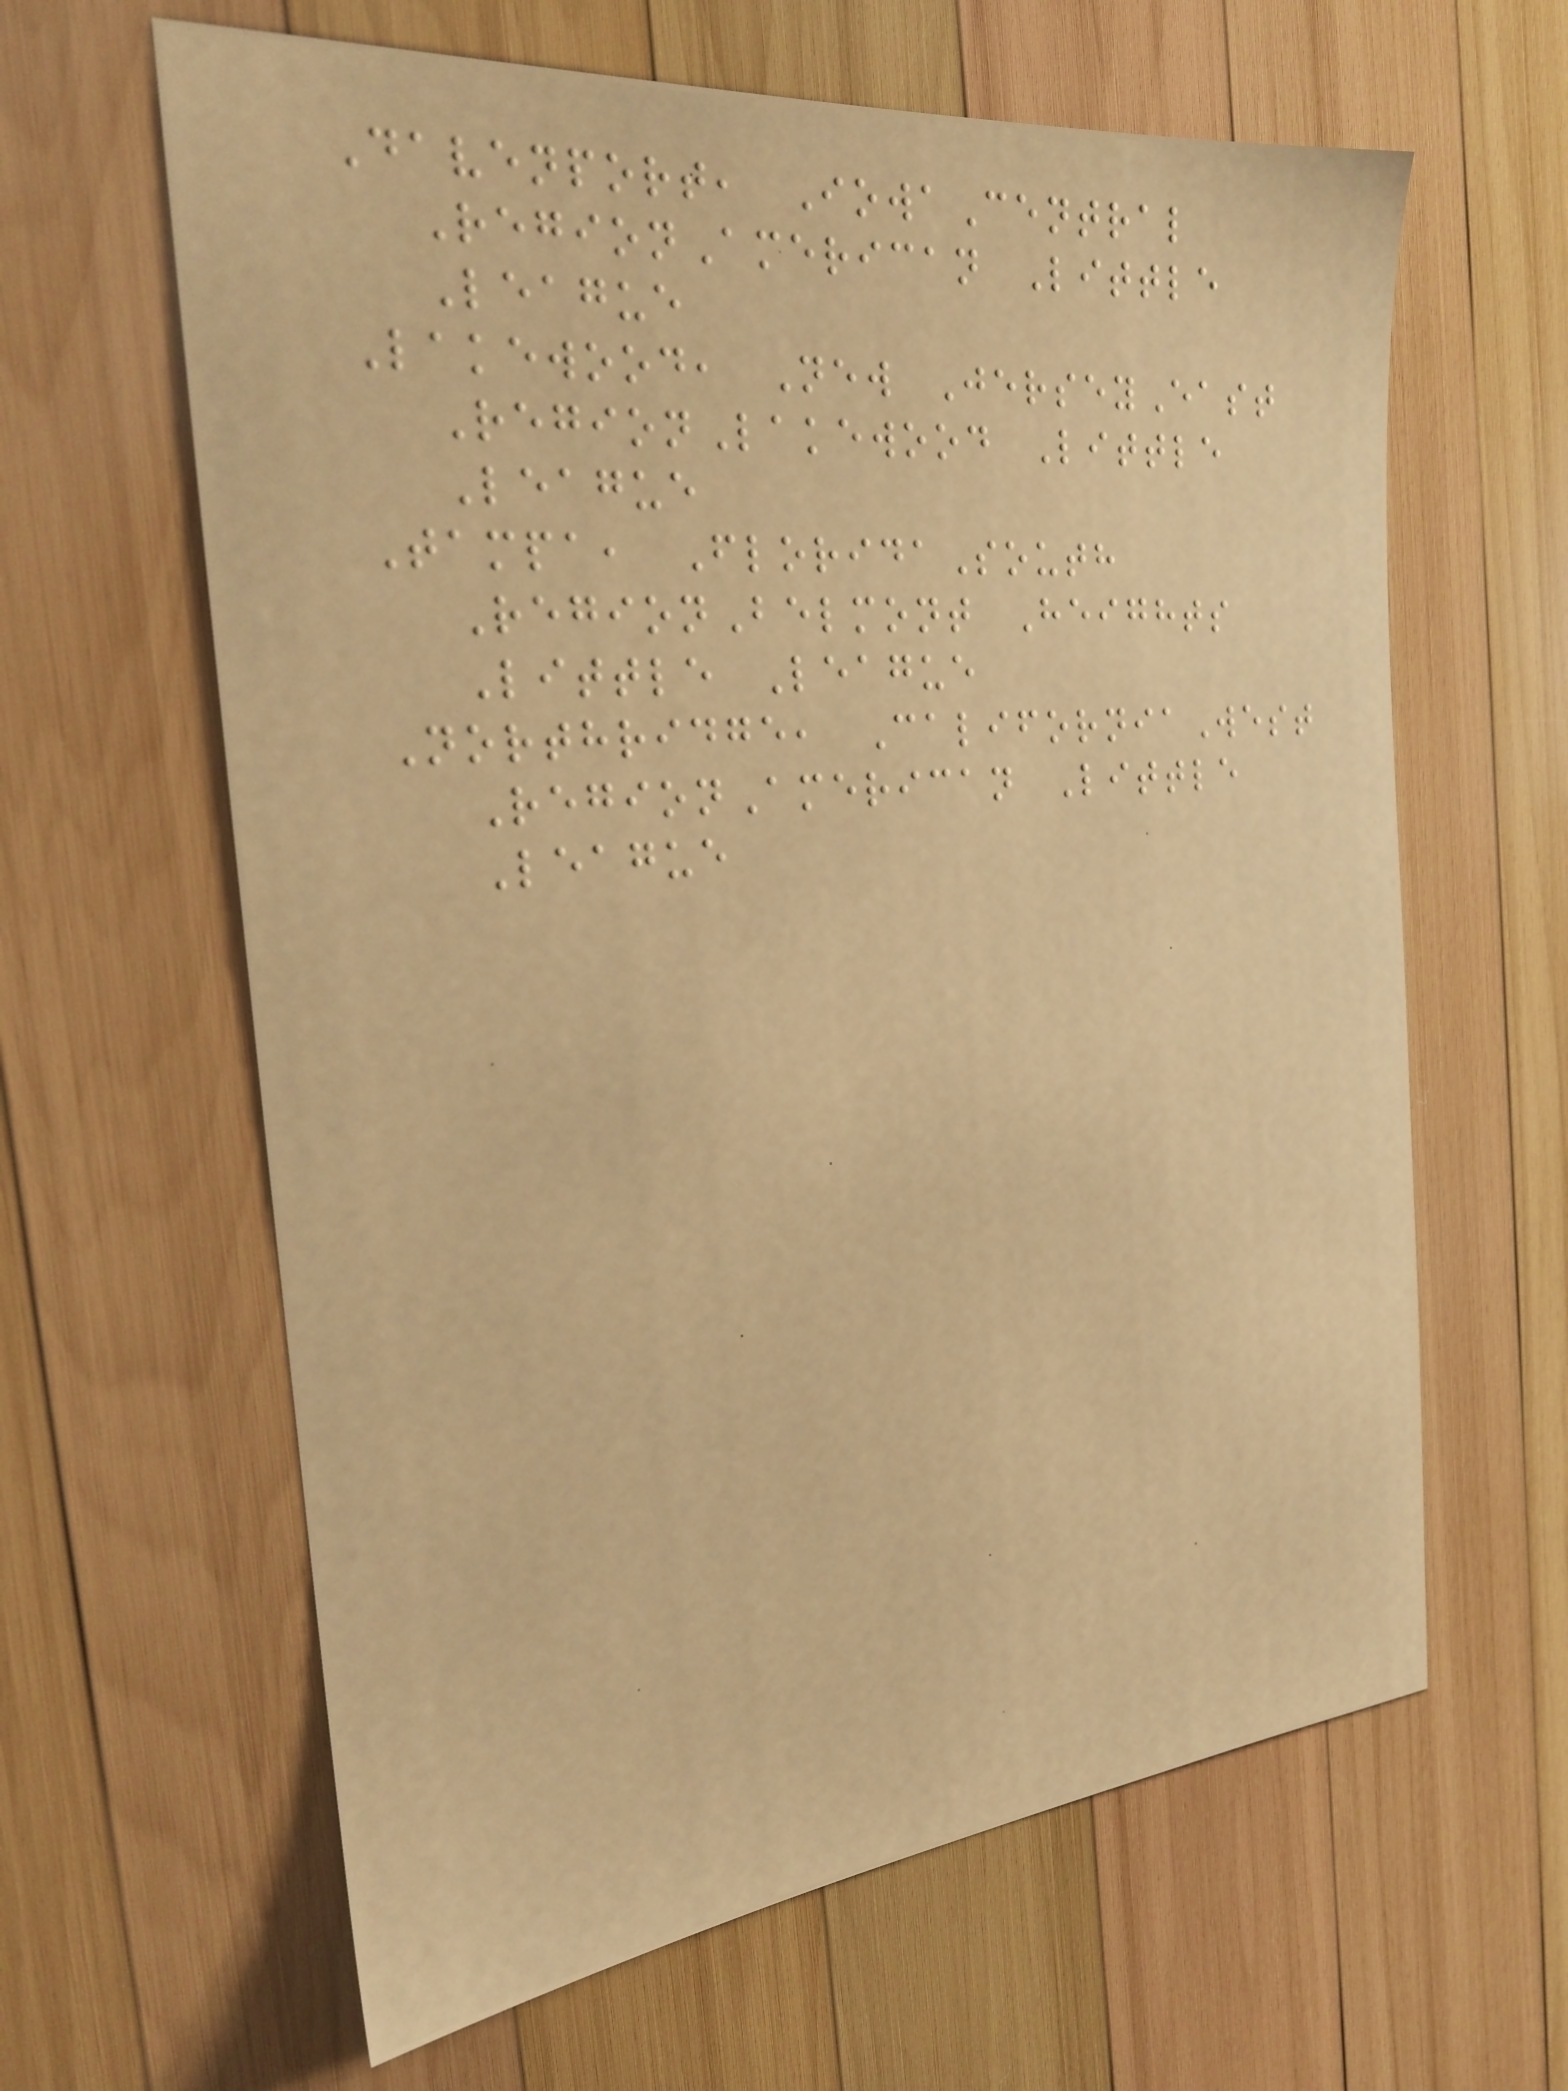Davenport, IowaCentral
RegionAmerican Little
League
Lakewood, New JerseyEast
RegionLakewood Little
League
Tampa, FloridaSouth
RegionBelmont Heights
Little League
Northridge, CaliforniaWest
RegionAmerican Little
League
